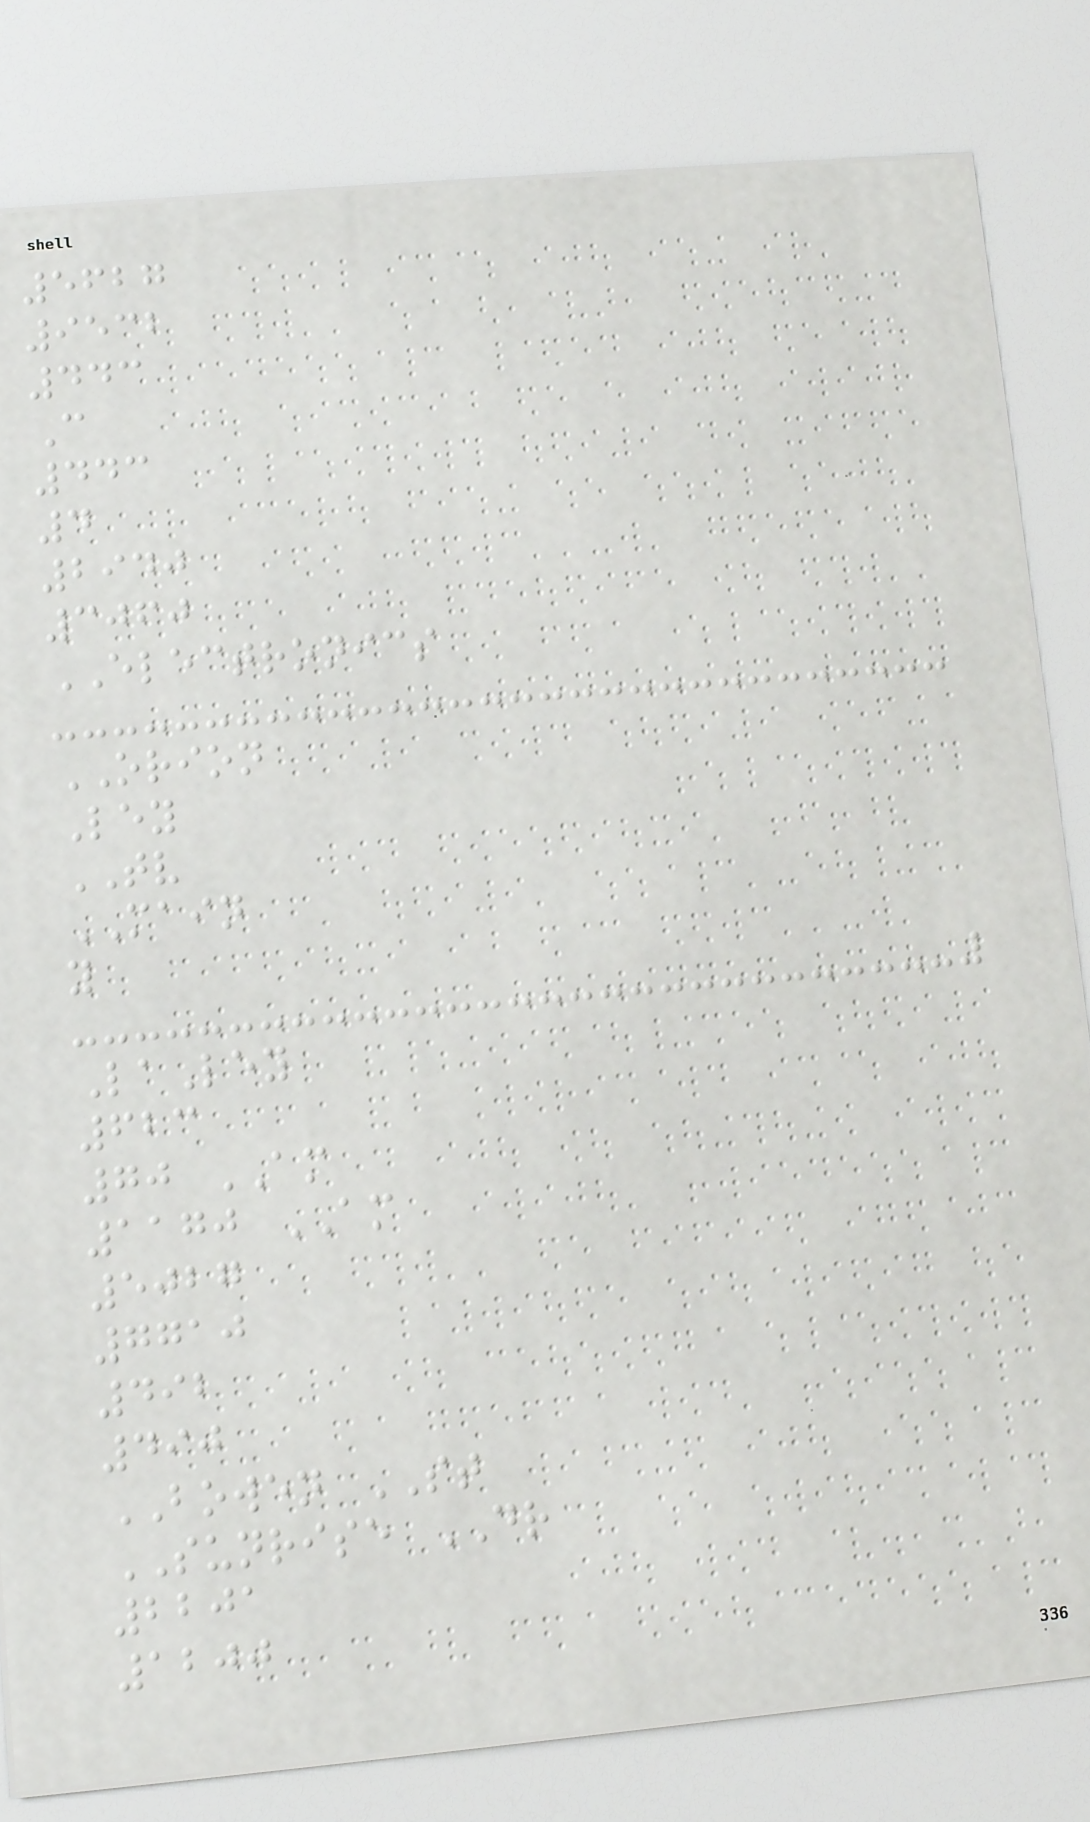5627
9532
443
C
443
4
2940
3060
ELECTRONICS
ORION
Ley
TV
MAIN
y
LaLey
623
70 AM
1170 AM
5027
7710
492
490
BOWEN ST
SUNRISE DR
2201
1200
